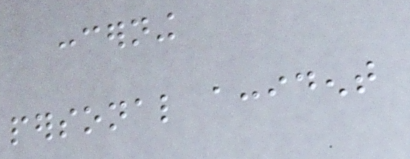concerning
personal accident
